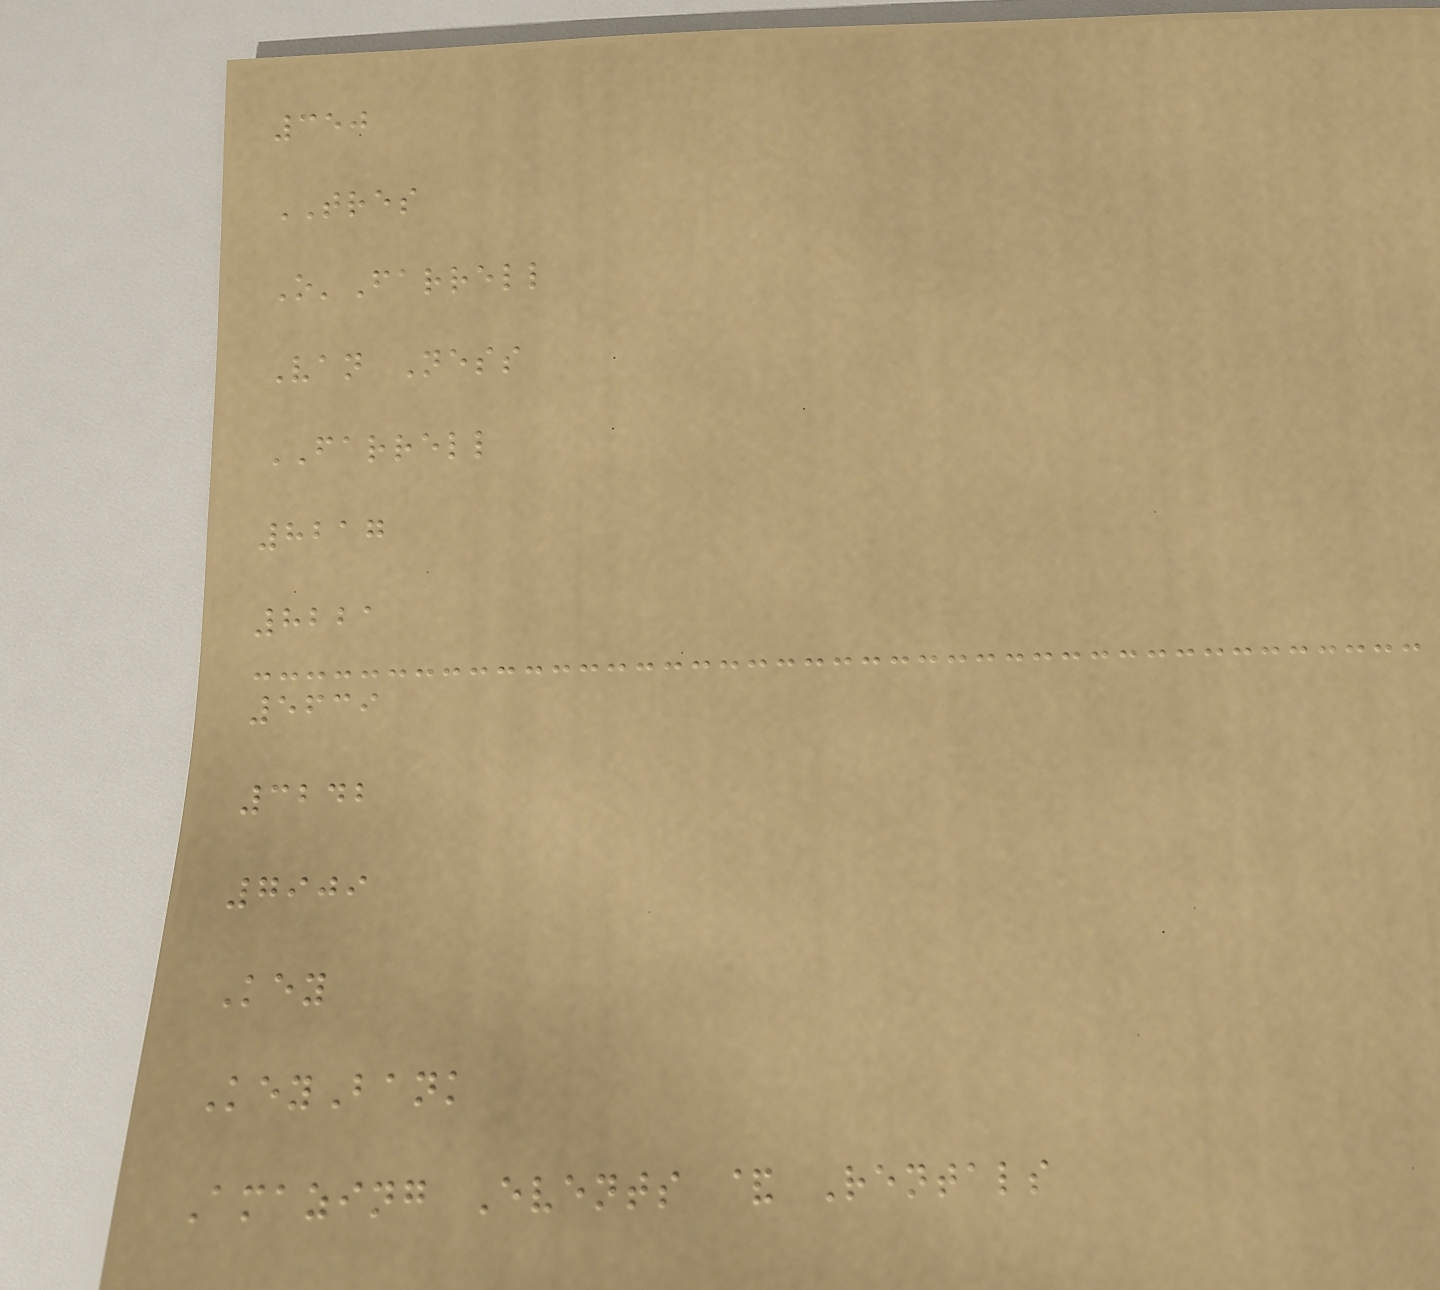350
TRES
O'Farrell
Van Ness
FARRELL
8217
8221
5639
3242
7909
Key
KeyBank
Amazing Events & Rentals
